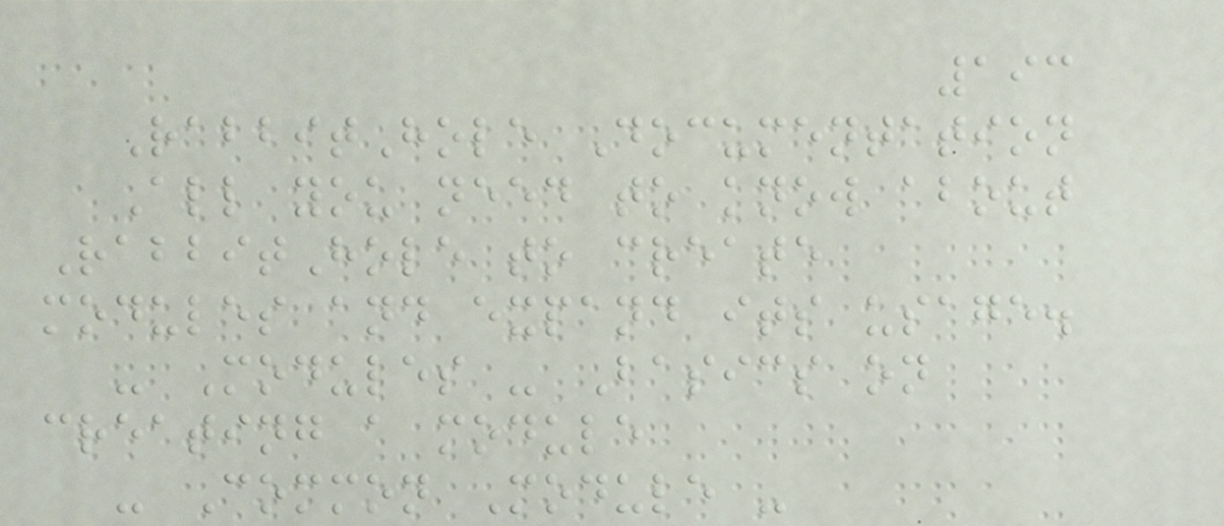193
RabbitHole Documentation
All you need to know about
RabbitHole to create
modules and expand its usage.
- Modules - Basics on
creating a module
- Common Module -
